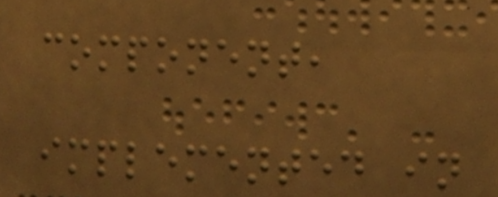component,
implemented in
